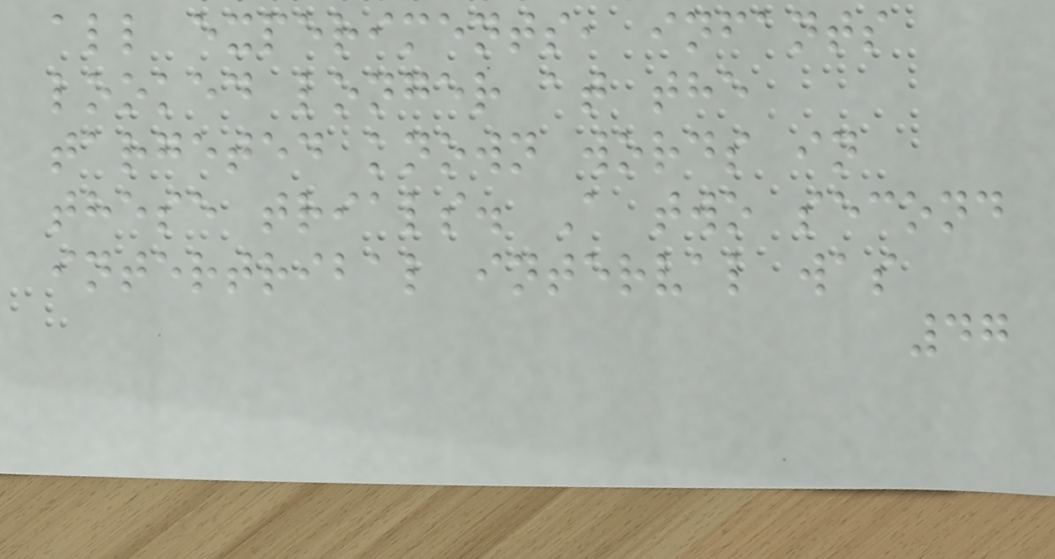all experiments, infants
looked longer at the
targeted known words in
these trials. A two second
intertribal interval was
47
